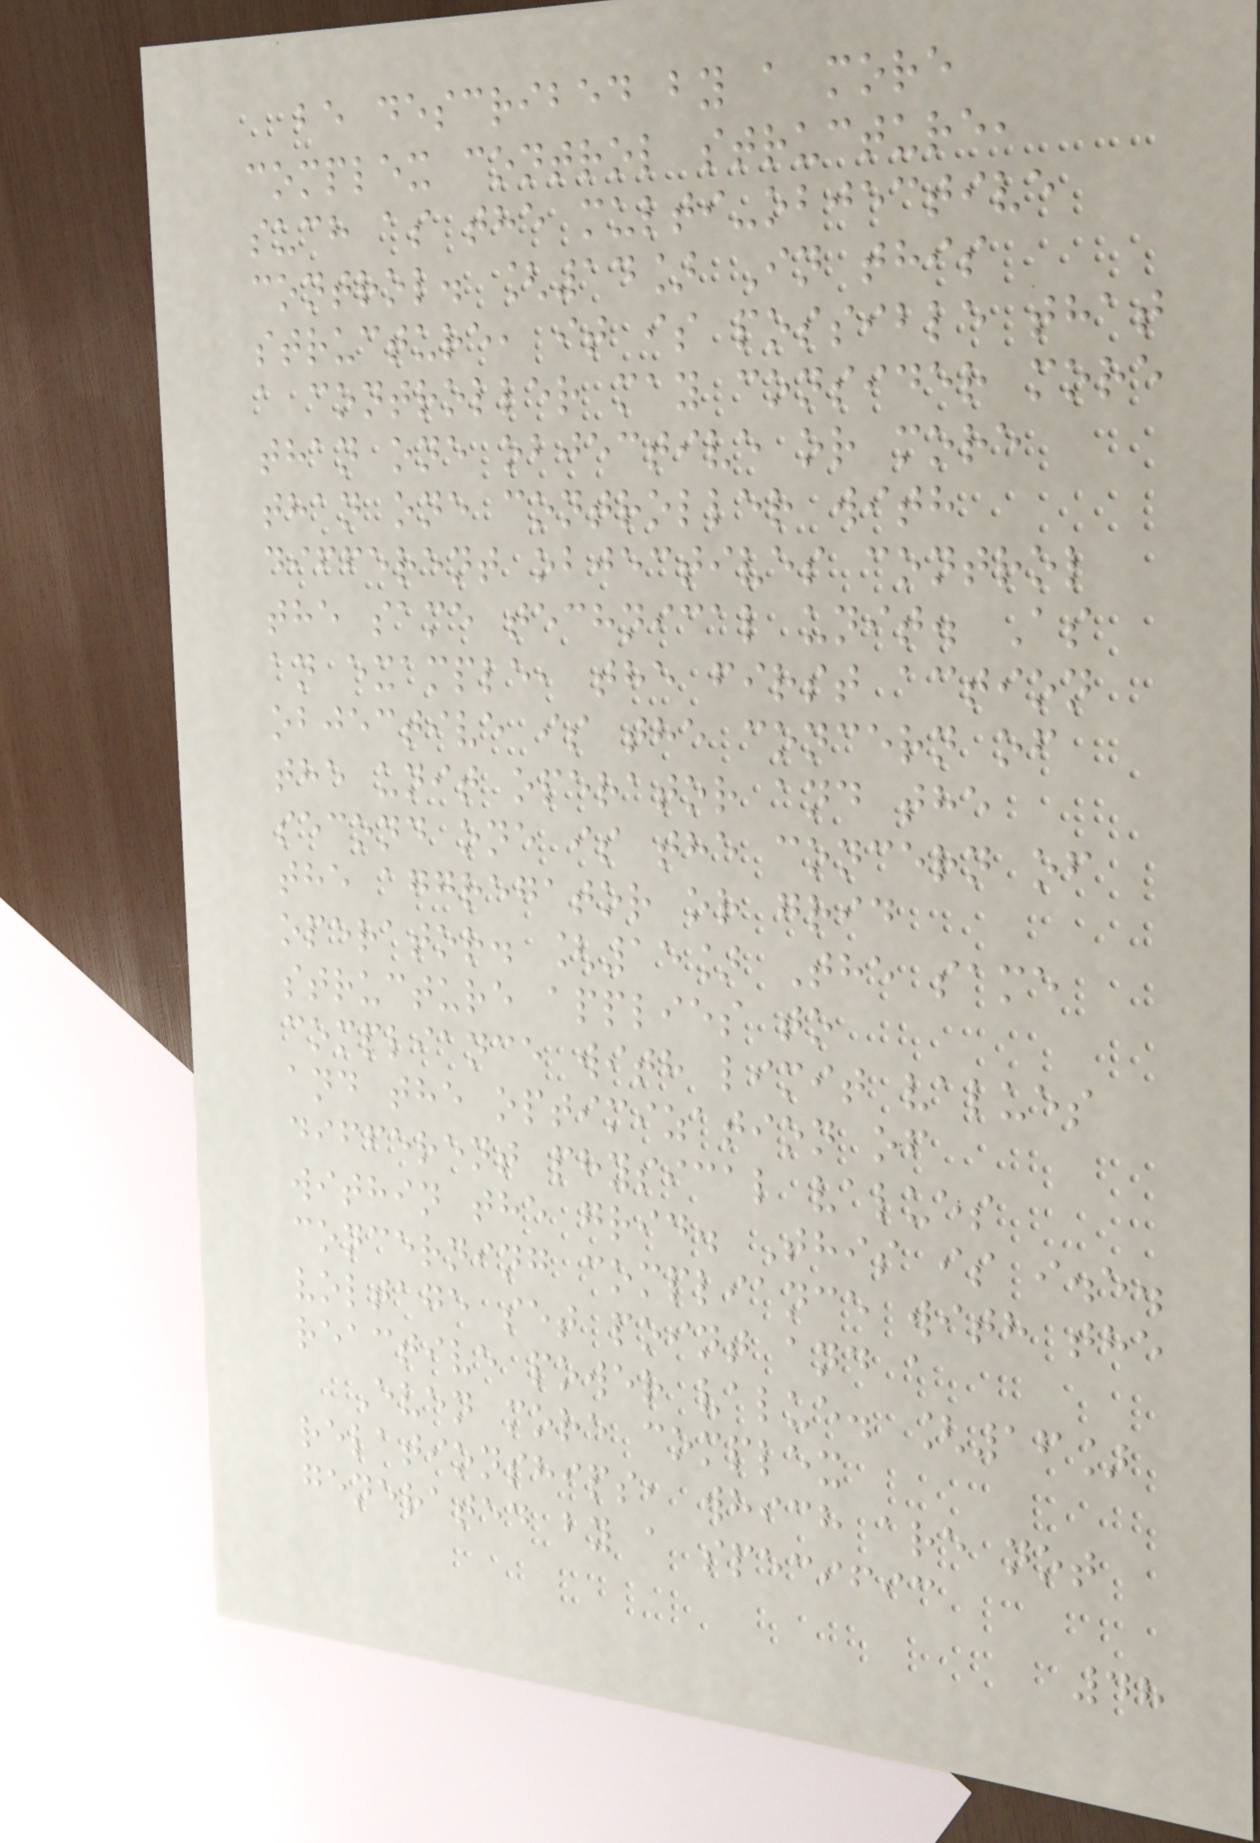be described by a more
complex control structure,
such as the multi-objective
control. [14] In this
structure, it is possible that
a controller may consider more
than one objective or more
than one controller with
different objectives control
the same technical unit. As
an example, the first action
objective is the concern of
the unit operator and the
second one is the concern of
the aggregator or grid
operator. [15] The same
structure applies to
compliance with limit values
and the optimization of
different physical values
within the grid. This is i.e.
concerning compliance with the
voltage set point and a
reactive power value. [16]
Even more complex
relationships, which are not
generated by a specific
48
